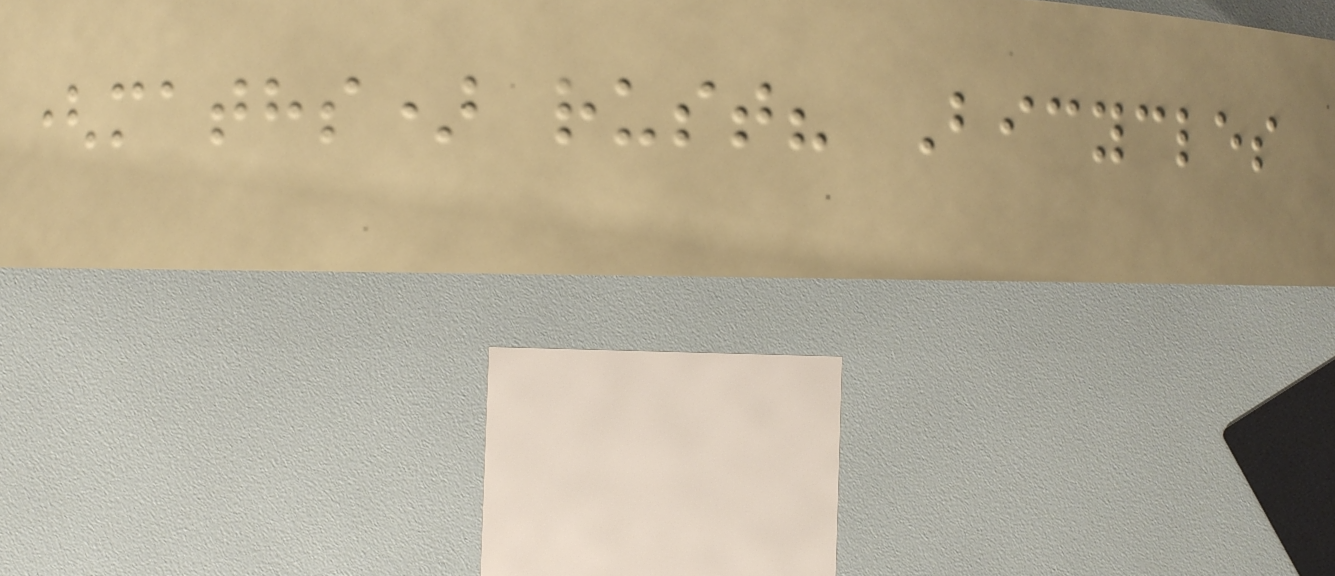(maths) rust? Bicycles
